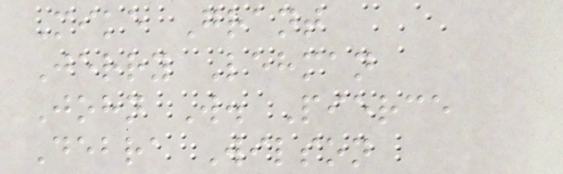Mike Grant
Jerry Lehman
John W. Pierce
Debra Wilson
